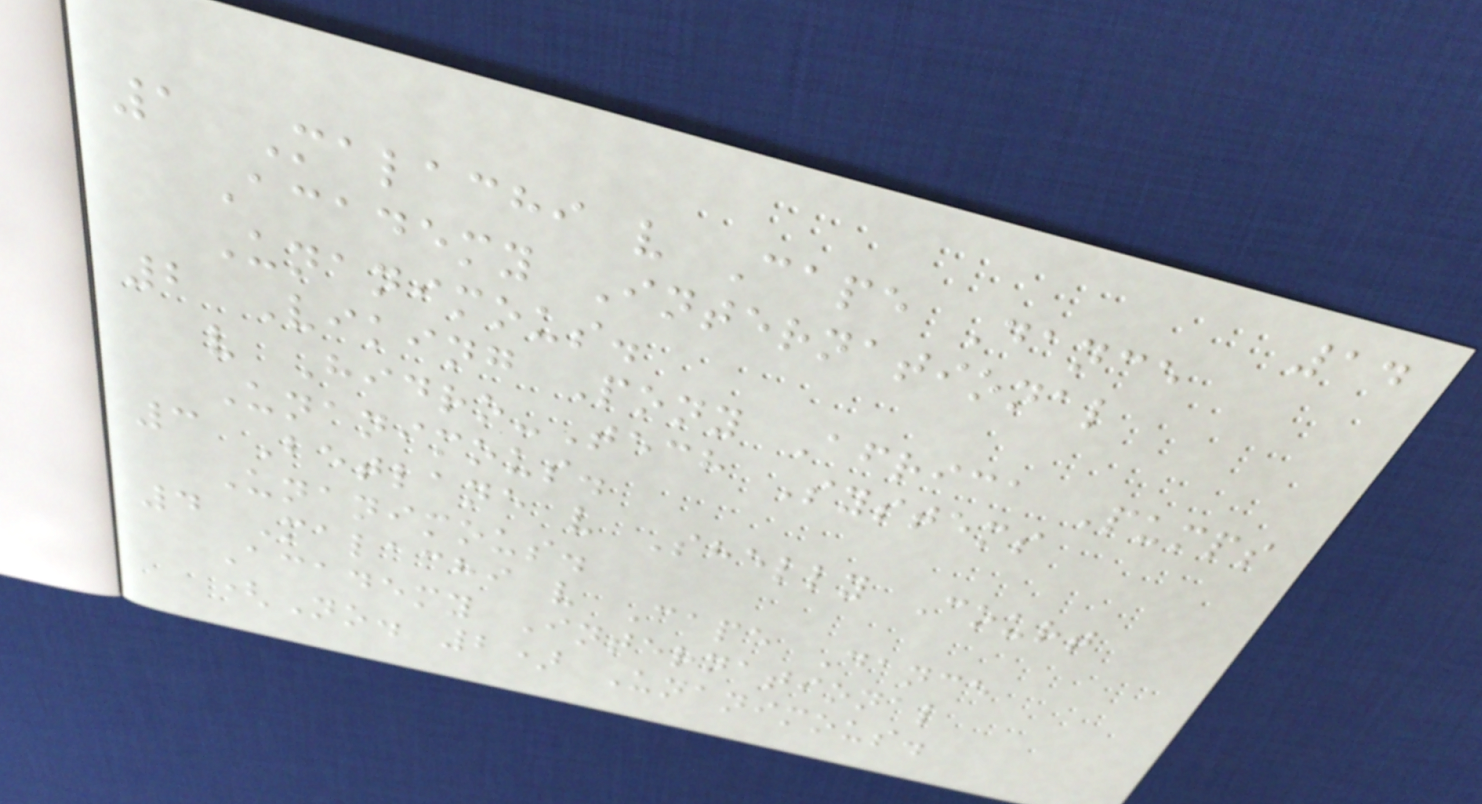14
1 Malachi v Cape Dance
Academy International
Unanimous.
2 Viking Pony Africa Pumps
v Hidro-Tech Systems
Unanimous.
3 Betlane v Shelly Court
Unanimous.
4 Malachi v Cape Dance
Academy International
(No. 2) Unanimous.
